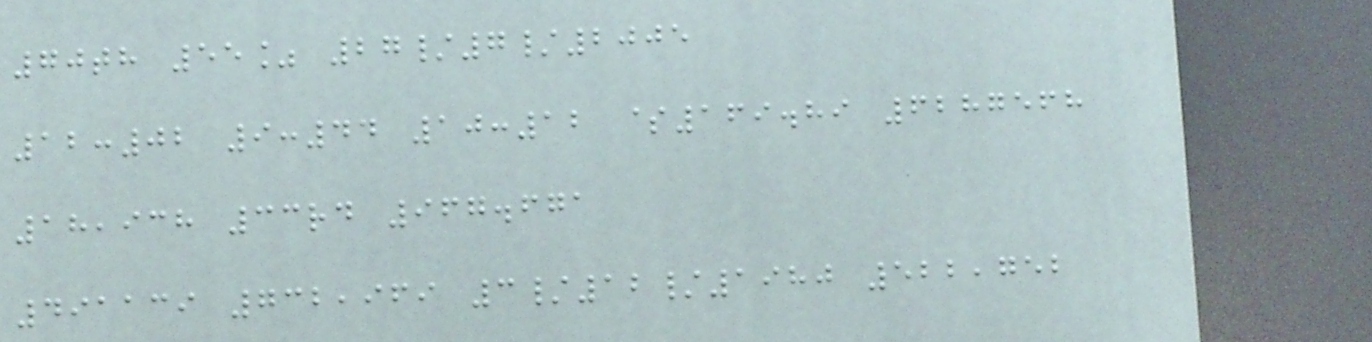70th 55% 27/7/2005
12:02 9:44 10:12 $169.89 6287568
18,938 33rd 967.671
491139 732,969 3/12/1980 522,752
